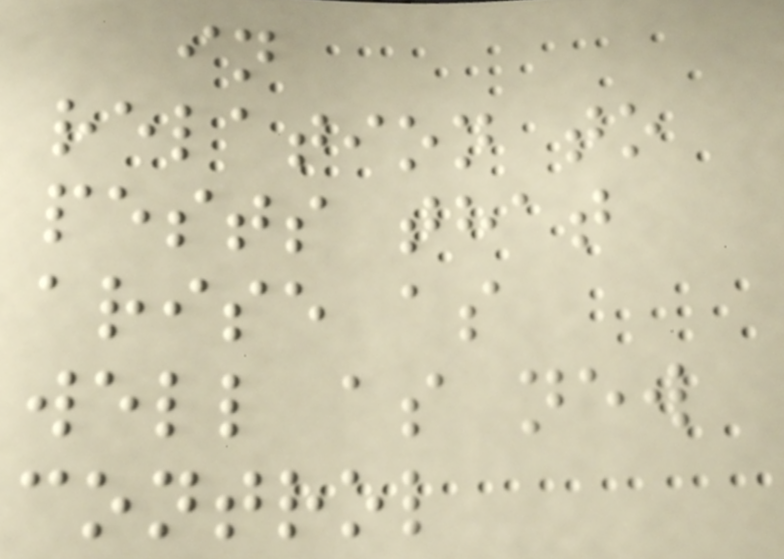in
relation to
pests that
arise as
well as new
control
